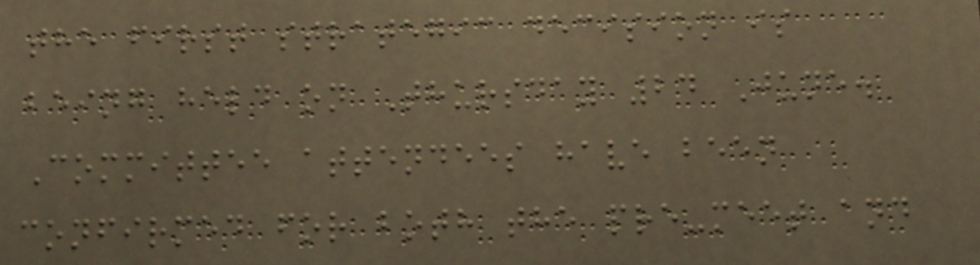the first strategic decision is
being held on Thursday 24 June.
Committee attendees have been
confirmed for both the pre-meet and
